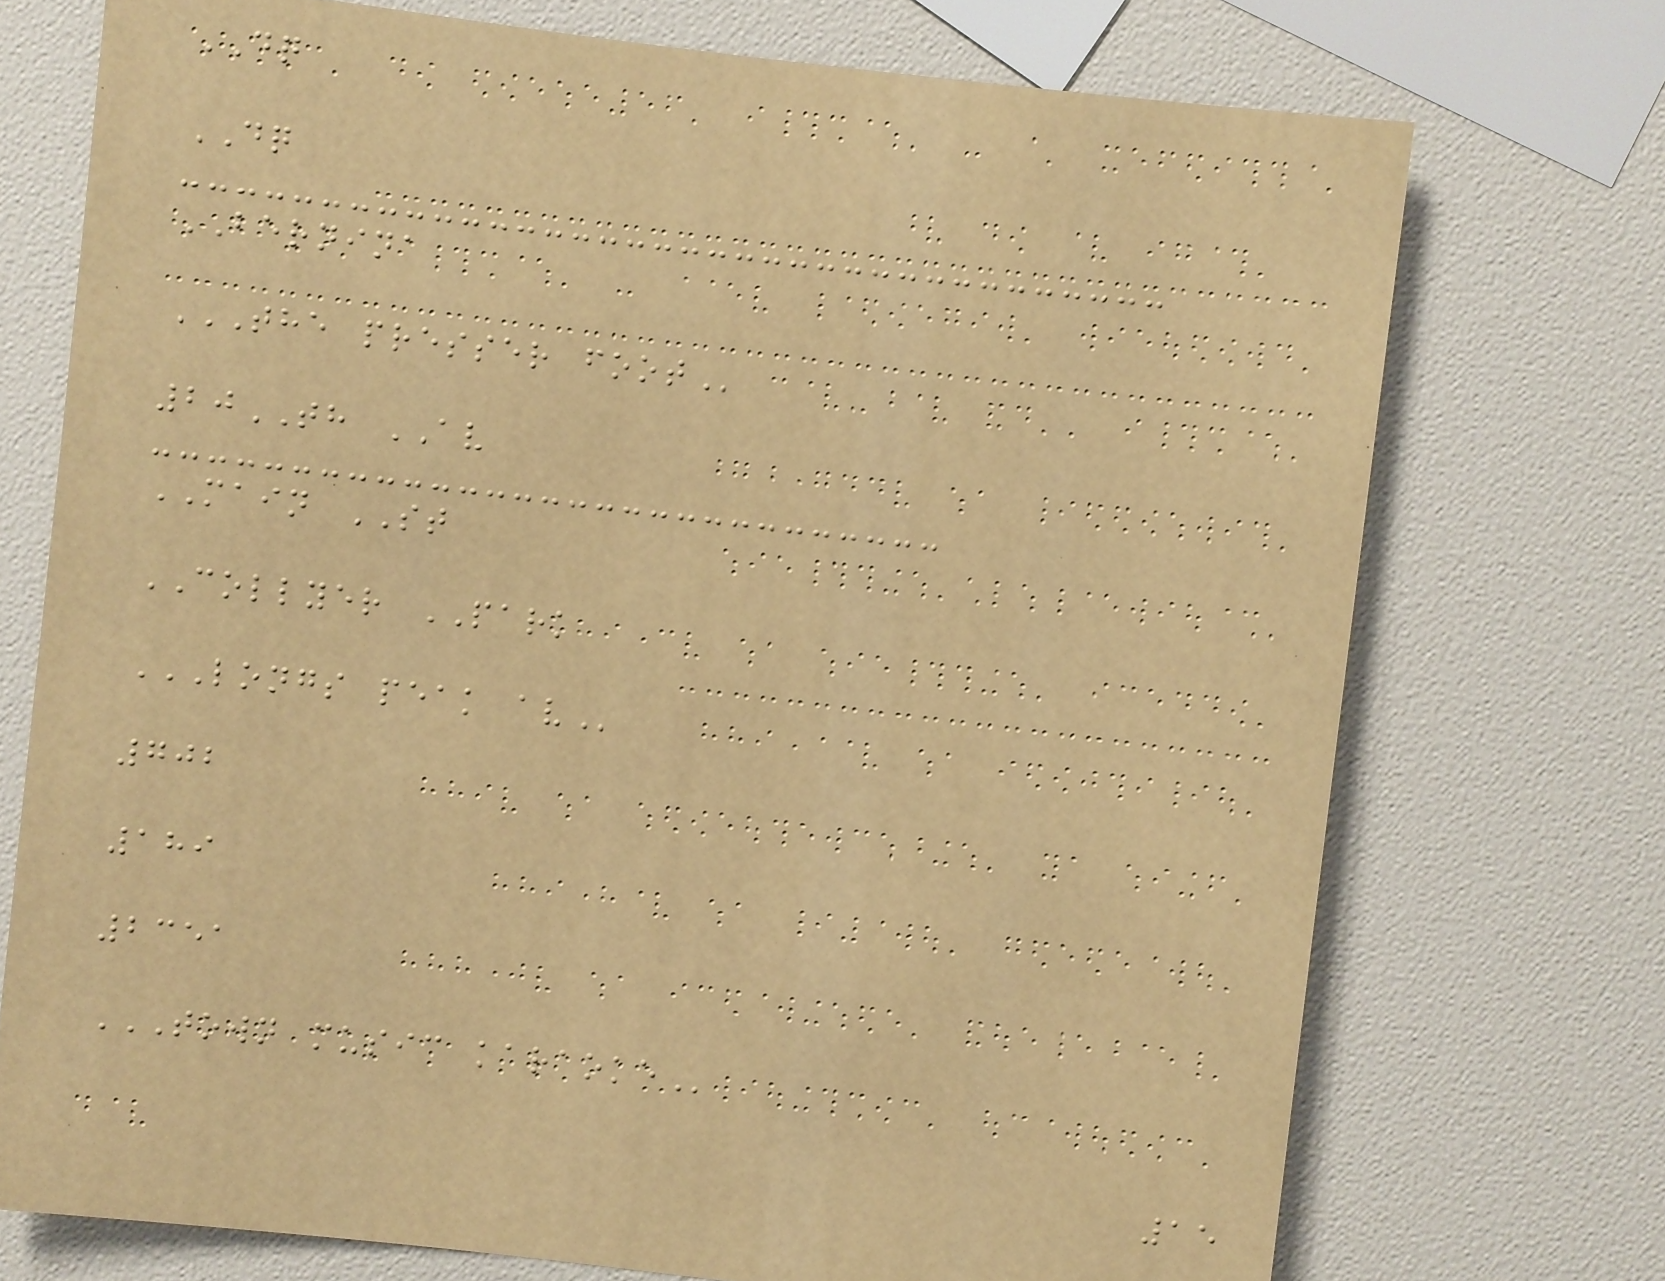DQ
DQ
BERNINA
THE PRESSER FOOT
20TH AV
MAIN ST
COLLYER PARK
LONGS PEAK AV
702
189
2351
TOWN MUSIC KARAOKE
15
